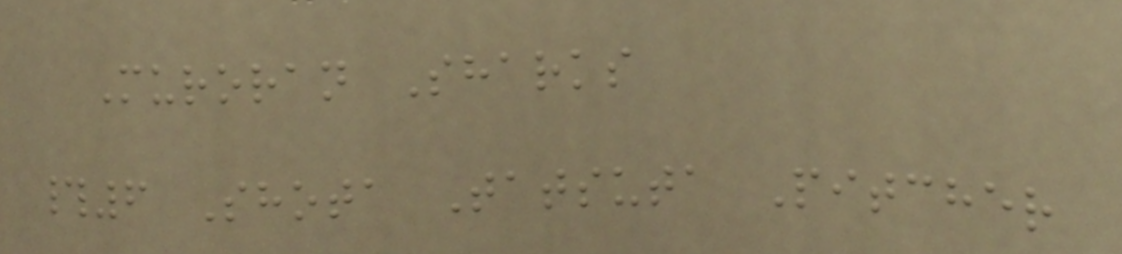Muroran Sharks
#6 Shota Tatsuta Pitcher
